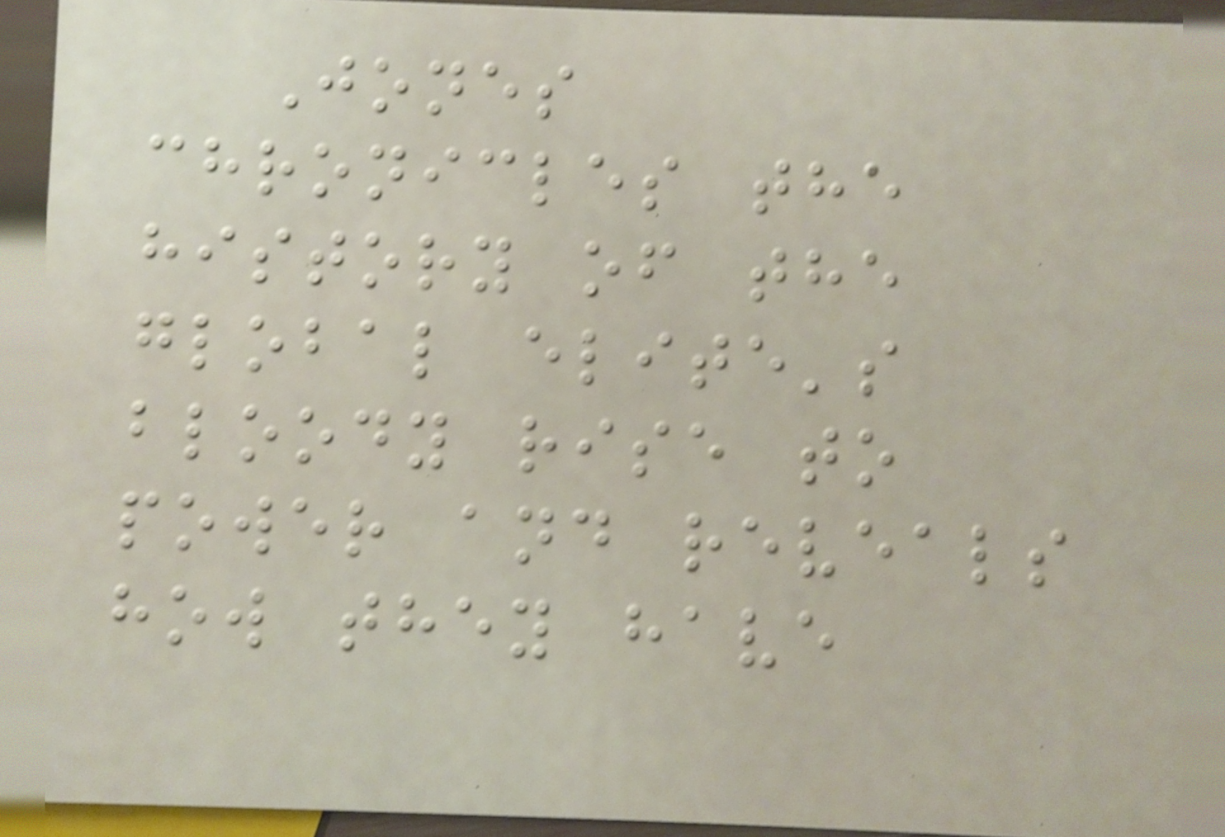Jones
chronicles the
history of the
global elite's
bloody rise to
power and reveals
how they have
